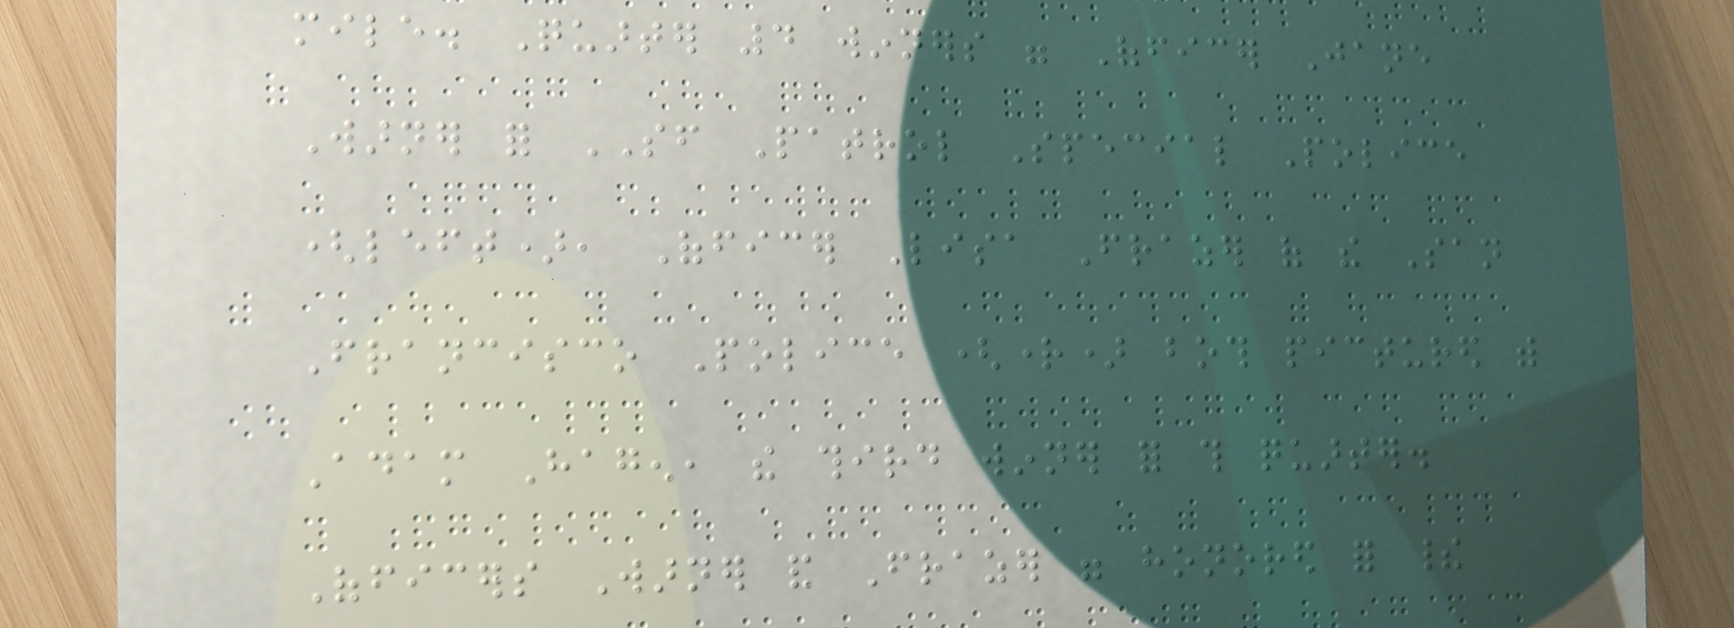mile. Quarter 4 winners were Officer Jane
Warner for SF Patrol Special Police
(left), Officer Lisa Frazer of the San
Francisco Police (right) both pictured with
Adam Hagen, the third winner for this quarter.
Officers Warner and Frazer were honored for their
